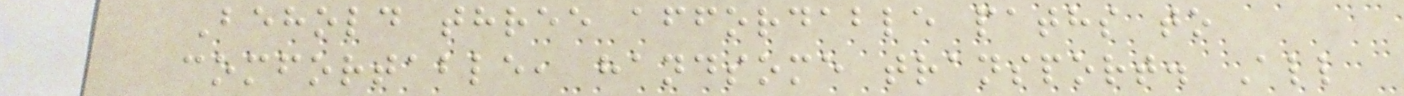Behold three affordable paths to
comfortable, handsome transport. All
